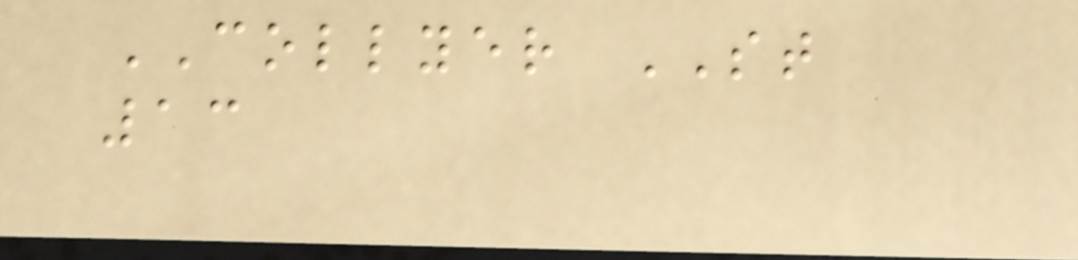COLLYER ST
13
